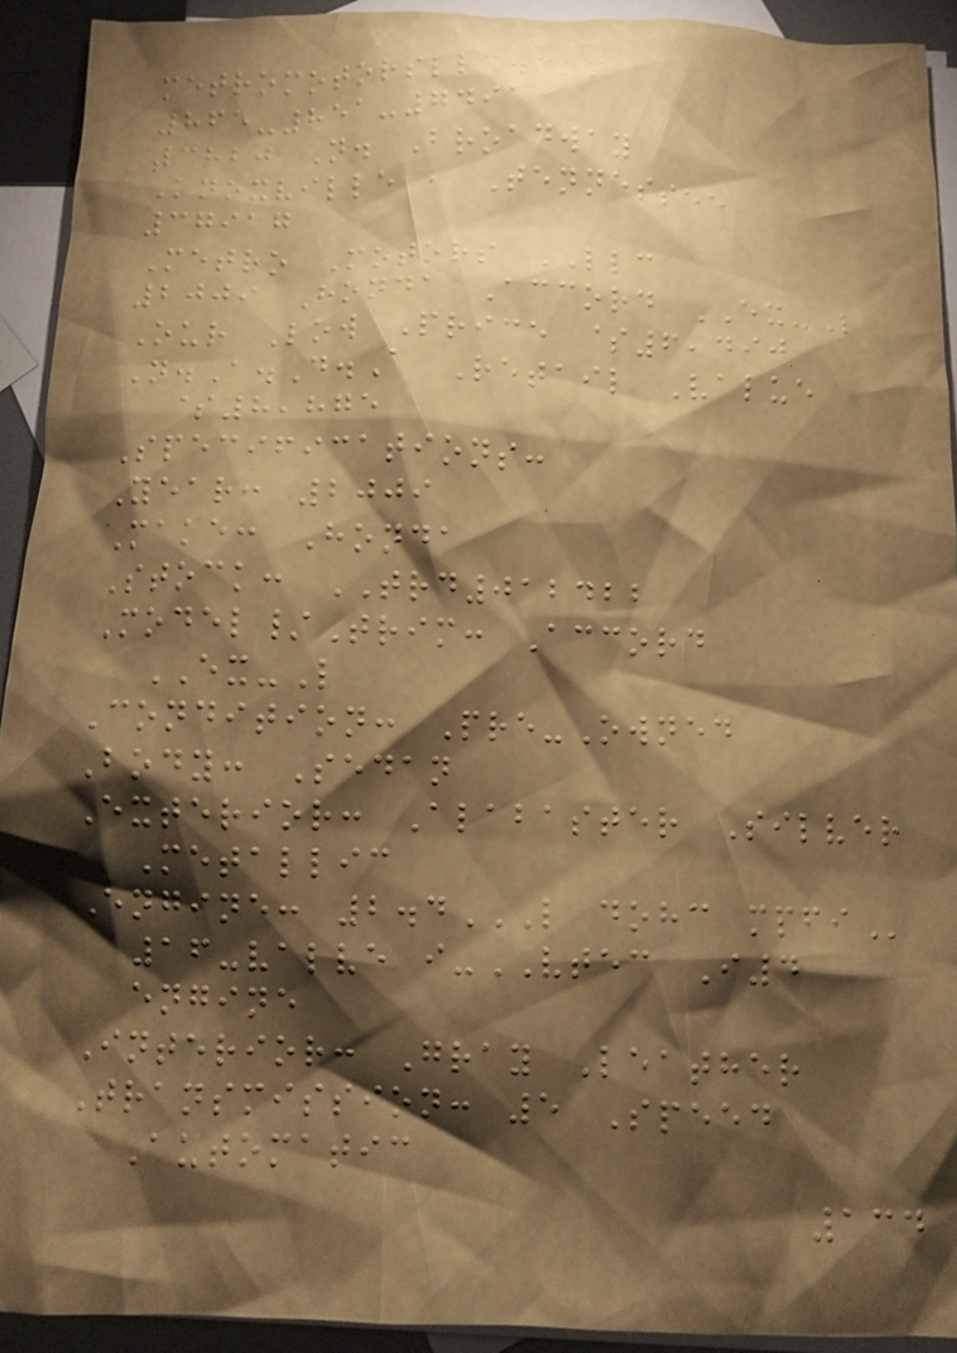metromotorsllc.com
865-851-7491
3820 N. Broadway
Knoxville , Tennessee
37917
Metro Motors LLC
2009 Honda Accord EX-L
Our Low Price $6,490
N.A.D.A Retail Value
$8,875
Specifications:
Year: 2009
Make: Honda
Stock: TRD012422
Model/Trim: Accord
EX-L
Condition: Pre-Owned
Body: Sedan
Exterior: Alabaster Silver
Metallic
Engine: 2.4L DOHC MPFI
16-valve i-VTEC I4
engine
Interior: Gray Leather
Transmission: 5 Speed
Automatic
134
